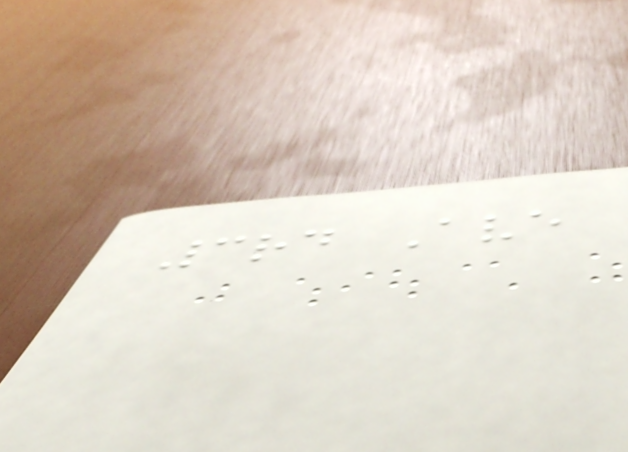3rd Ave
